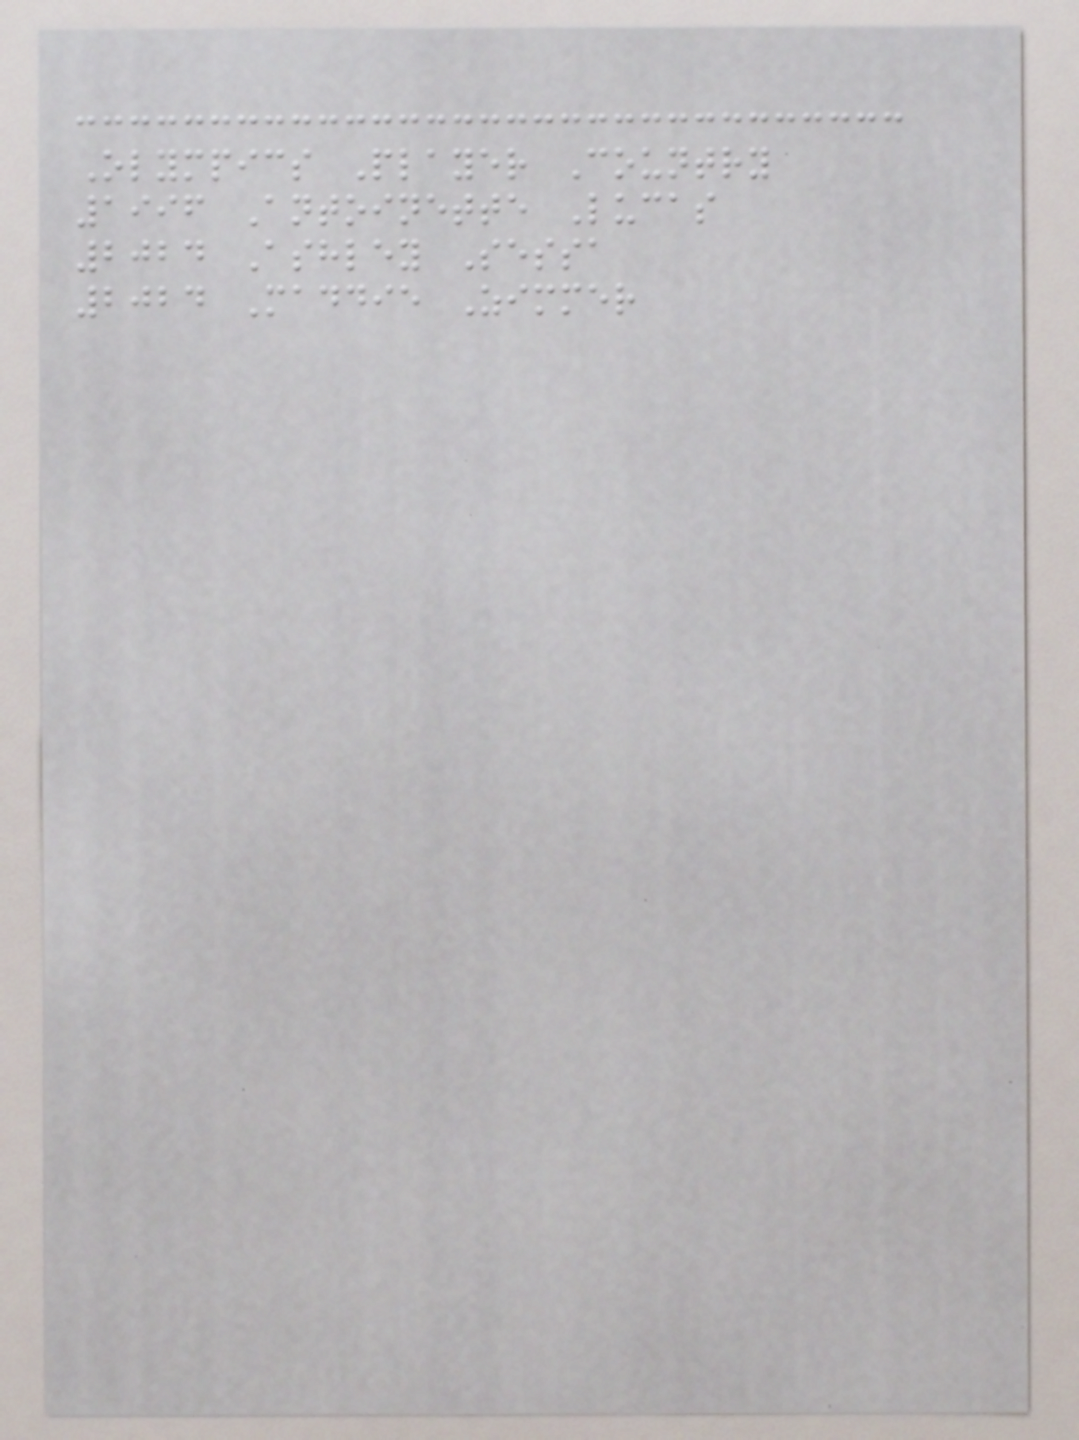Olympics Player Country
1996 Antoinette Lucas
2024 Ashley Sessa
2024 Maddie Zimmer
